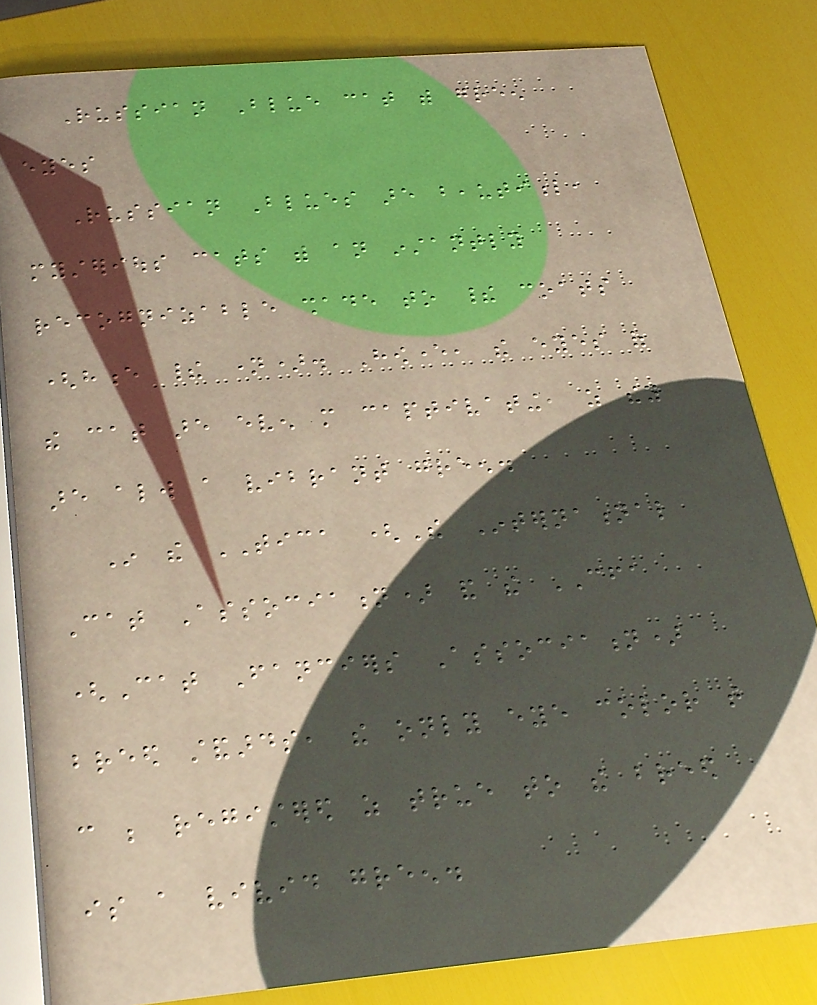Russian Blue cat with green
eyes
Russian Blues are beautiful,
mysterious cats with an instantly
recognizable shade to their coats
(hence their name). However, the eyes of
the cat are even more captivating, as they
are always a vibrant green.
In the TICA (The International
Cat Association) and the CFA
(Cat Fanciers Association)
breed standards, the only eye color that
can be registered as true to the breed
is a vivid green.
